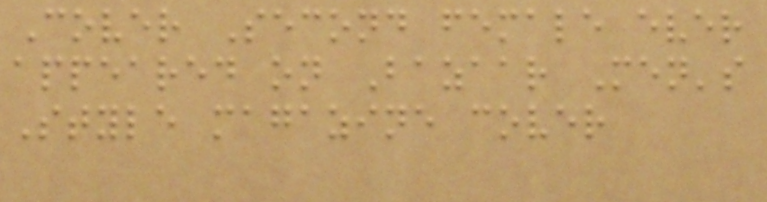Cover Second female ever
appeared on Bazaar Men's
Style magazine cover
